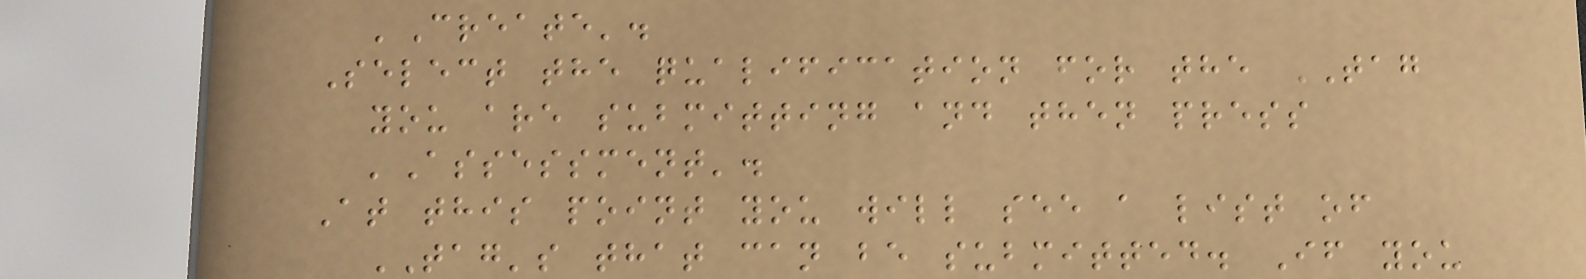'Create'.
Select the qualification for the TAG
you are submitting and then press
'Assessment'.
At this point you will see a list of
TAG's that can be submitted. If you
